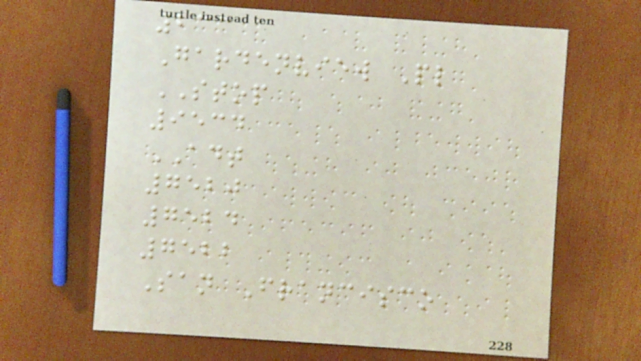233
Gardenview Pl
STOP
9534
ADT
7520
7524
7522
San Francisco
